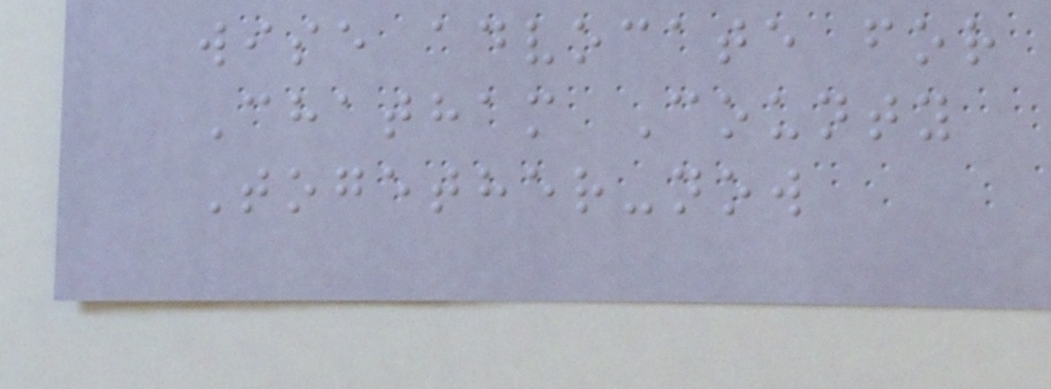wise advocate for
Chatham County
Together-now
